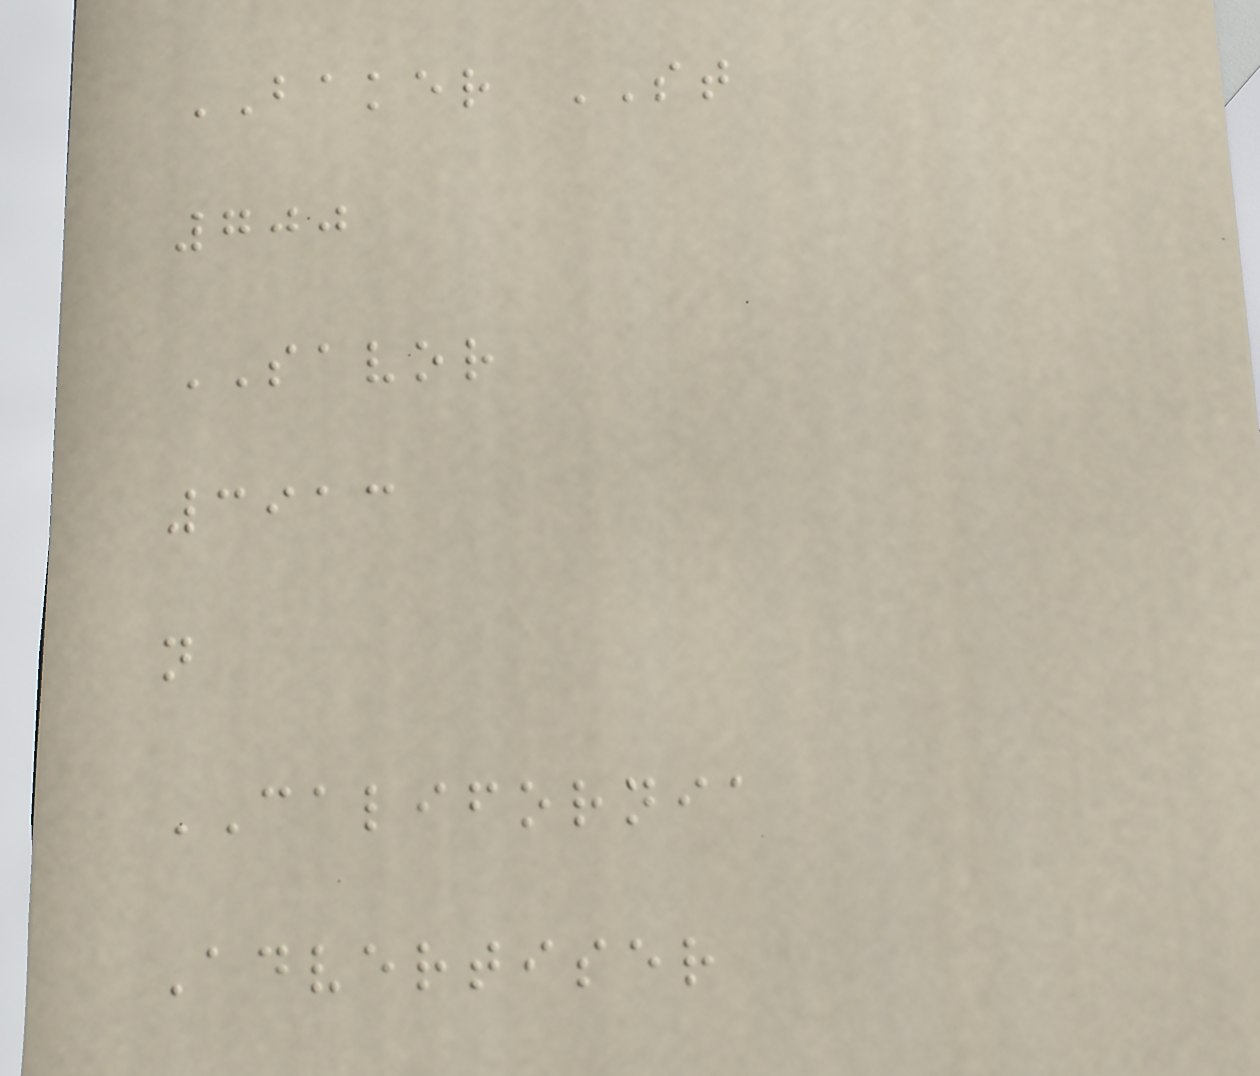BAKER ST
700
SAVOR
3913
n
CALIFORNIA
Advertiser
